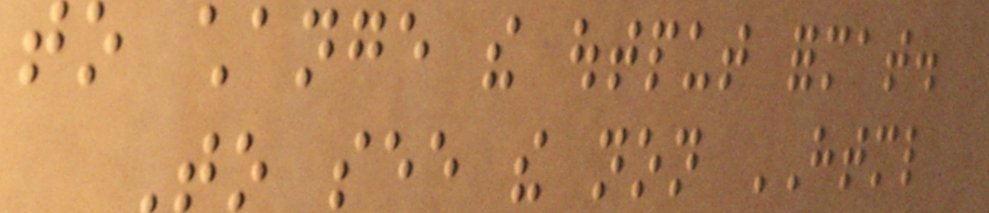to change the output format.
To see the non HTML
